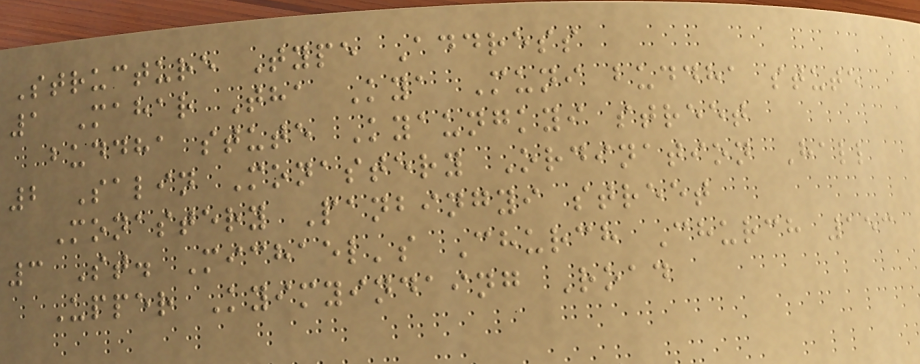Structure Type Address
1 Mahar Tha Kya Muni buddha stute
buddha stute Kyaungkyi street
2 Salin Monastery Ordination Hall
Monastery Panbingyi street
3 St. Michael's Church Church 153
Upper Kyimyindaing Road
